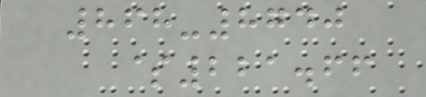868-8740
$221.66
